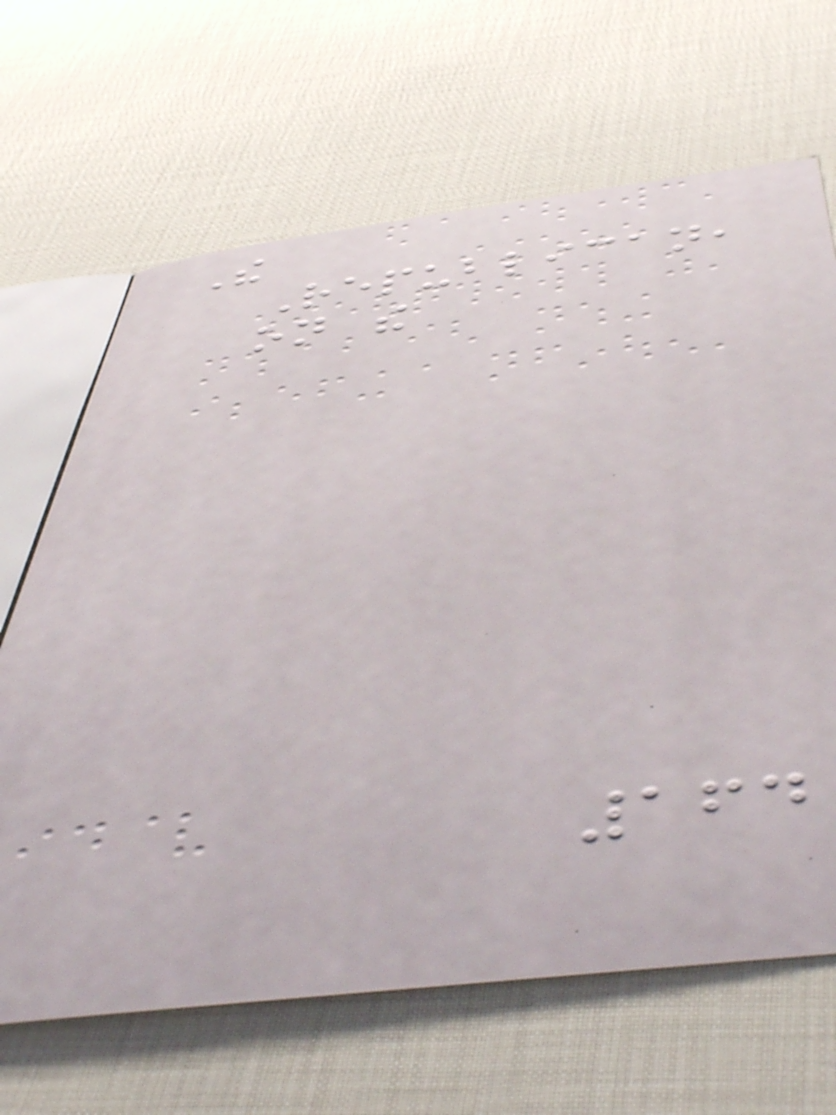The
Republican,
on the
164
